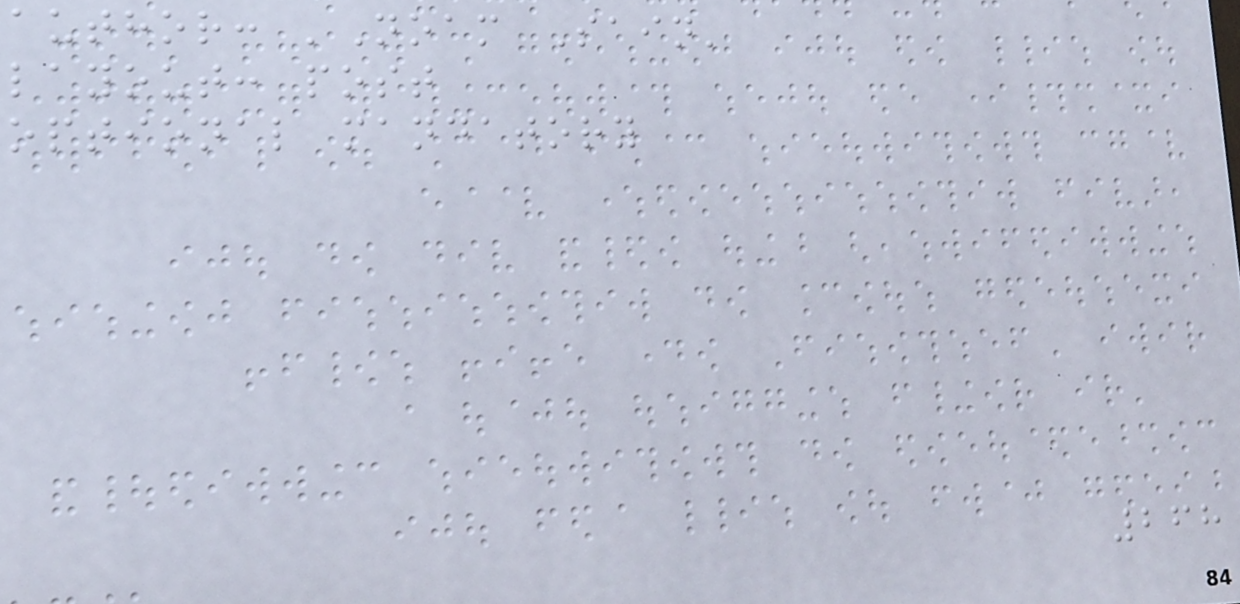author: 'Noam Sain'
layout: post
optional mandatory
268
